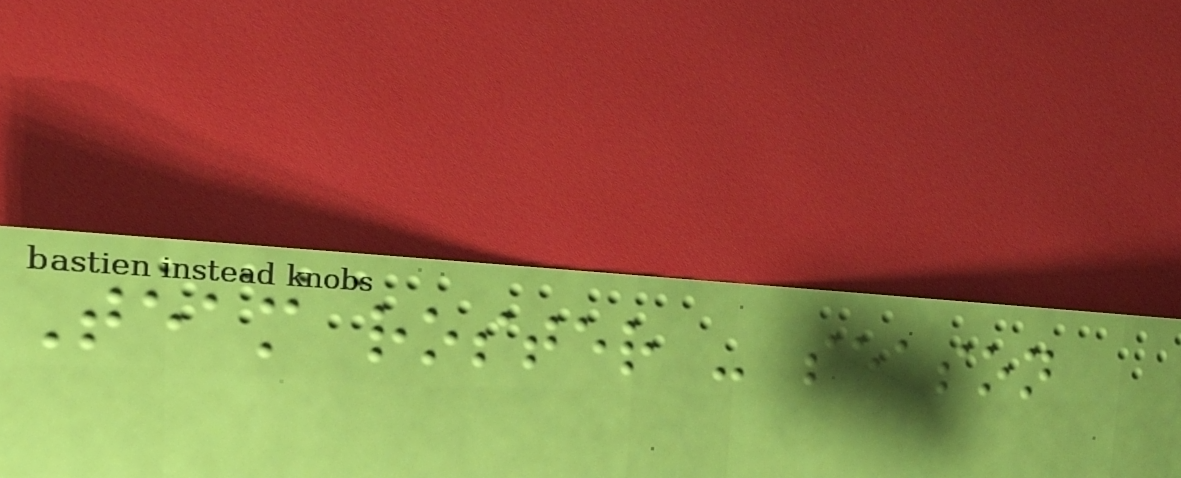Team roster - season
